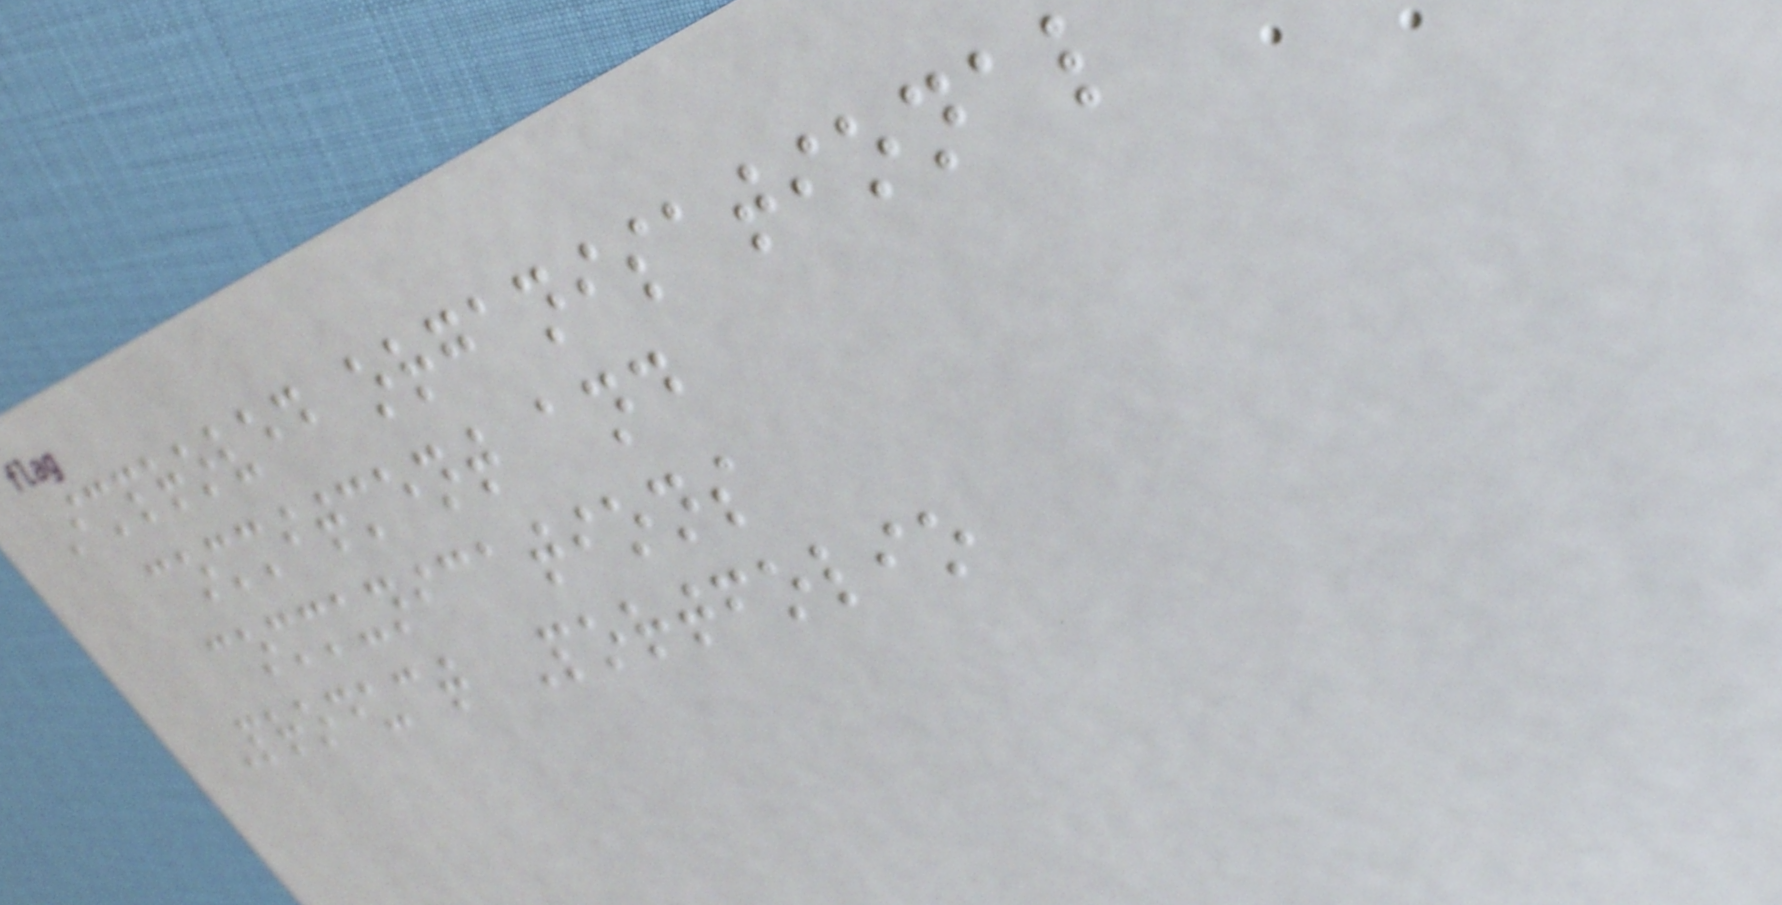Improved organisational
commitment and
communications
Product Portfolio
